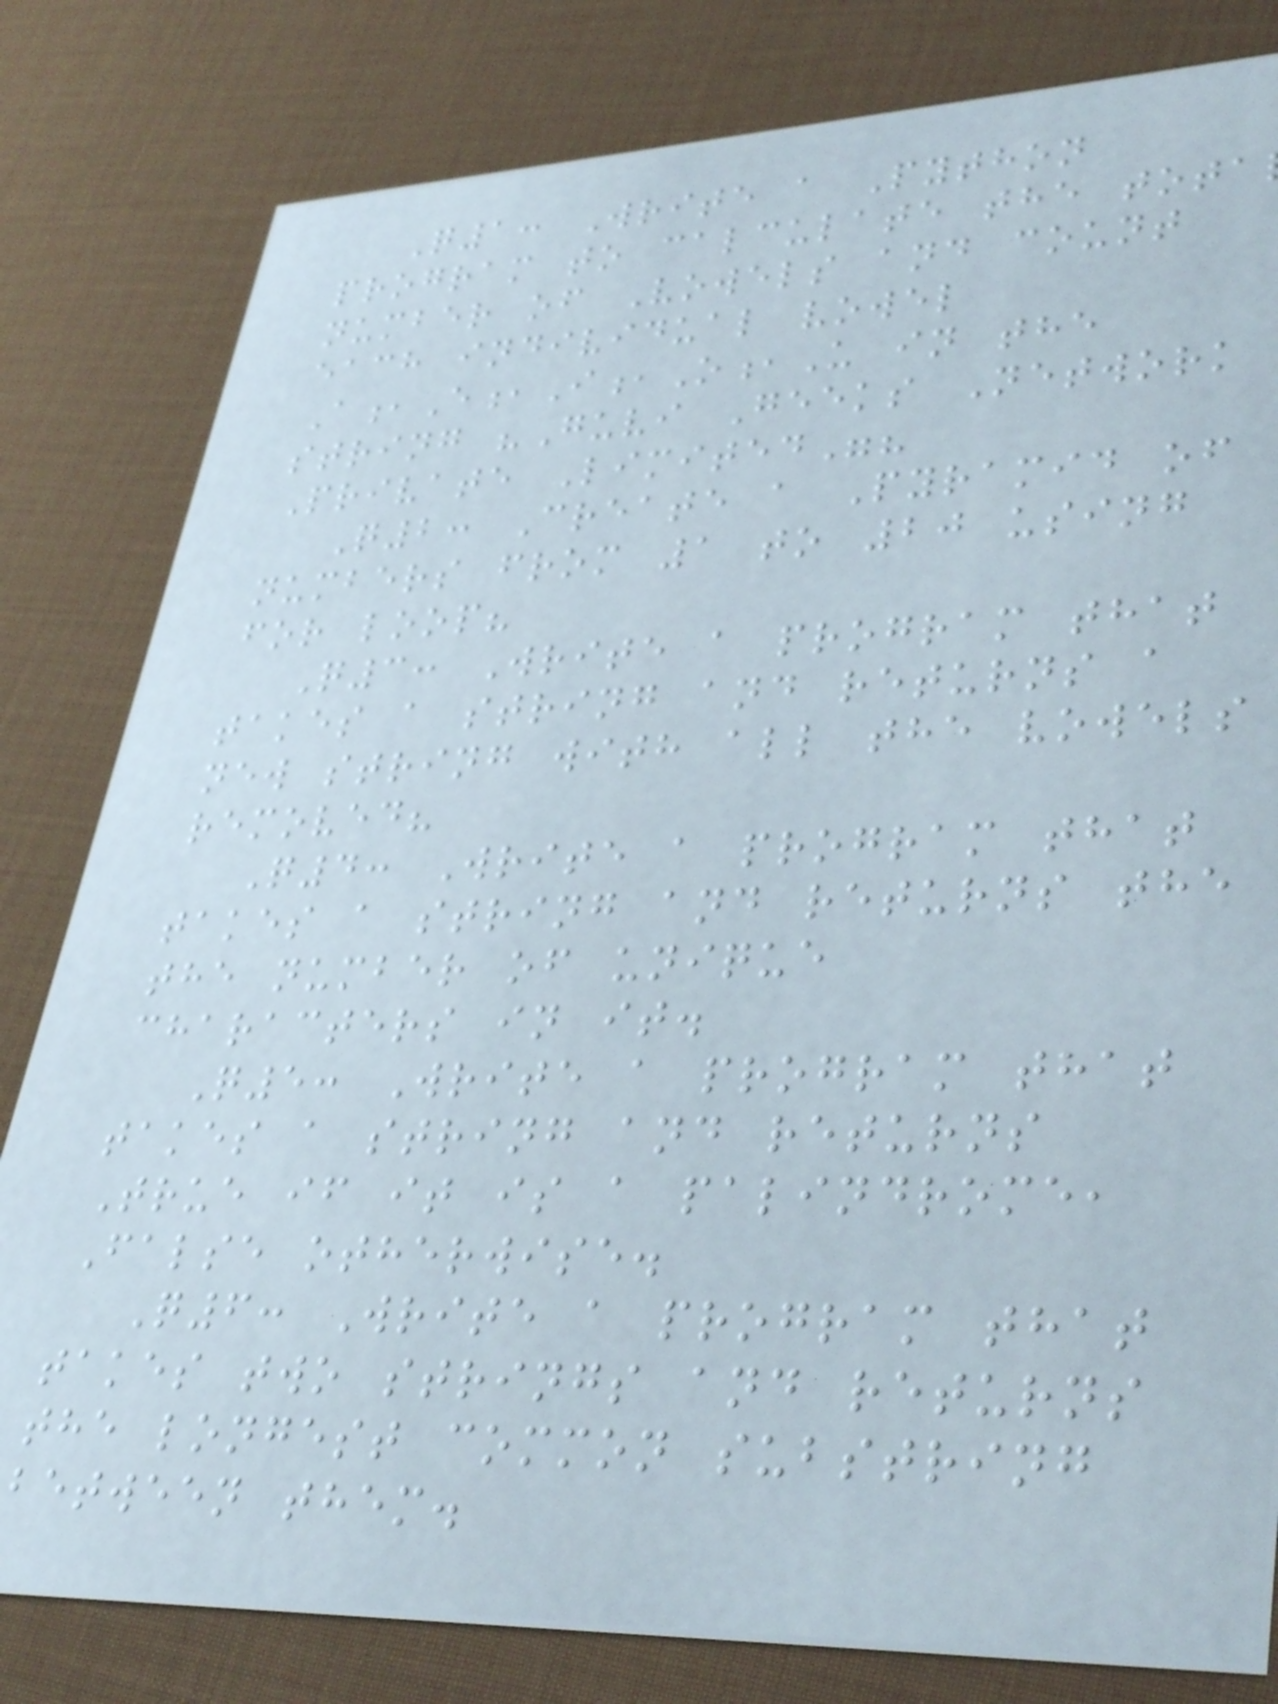Q1: Write a Python
program to calculate the tota
number of Vowels and count
each individual vowel
A,E,I,O,U in the
string "Guvi Geeks Network
Private Limited"?
Q2: Create a Pyramid of
numbers from 1 to 20 using
for loop?
Q3: Write a program that
takes a string and returns a
new string with all the vowels
removed?
Q4: Write a program that
takes a string and returns the
the number of unique
characters in it.
Q5: Write a program that
takes a string and returns
True if it is a palindrome,
False otherwise.
Q6: Write a program that
takes two strings and returns
the longest common substring
between them.
